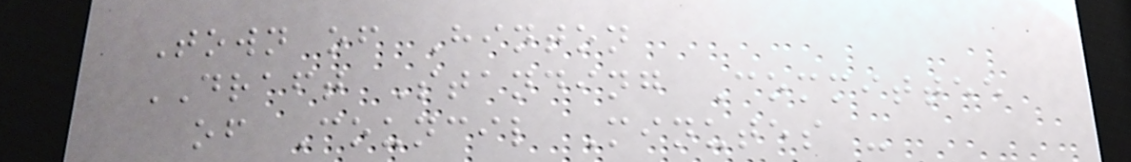Town of Hinton
DRAFT Standing Committee
of Council Minutes -
